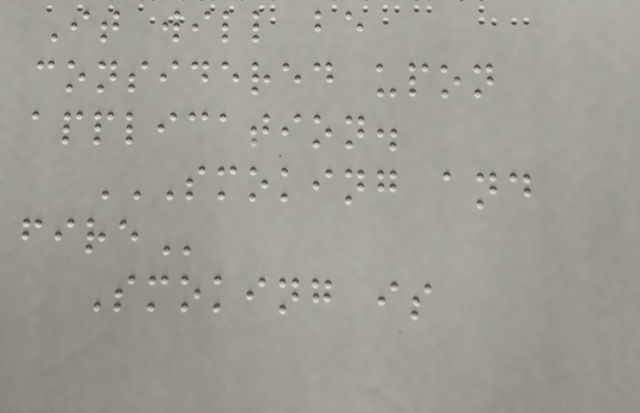It will be
considered upon
application.
SMOKING AND
FIRE
Smoking is
